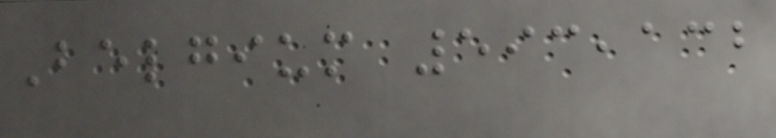Belgium 593,132
